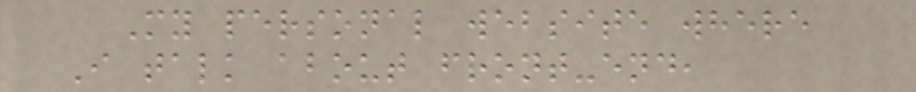My personal website where
I talk about front-end,
